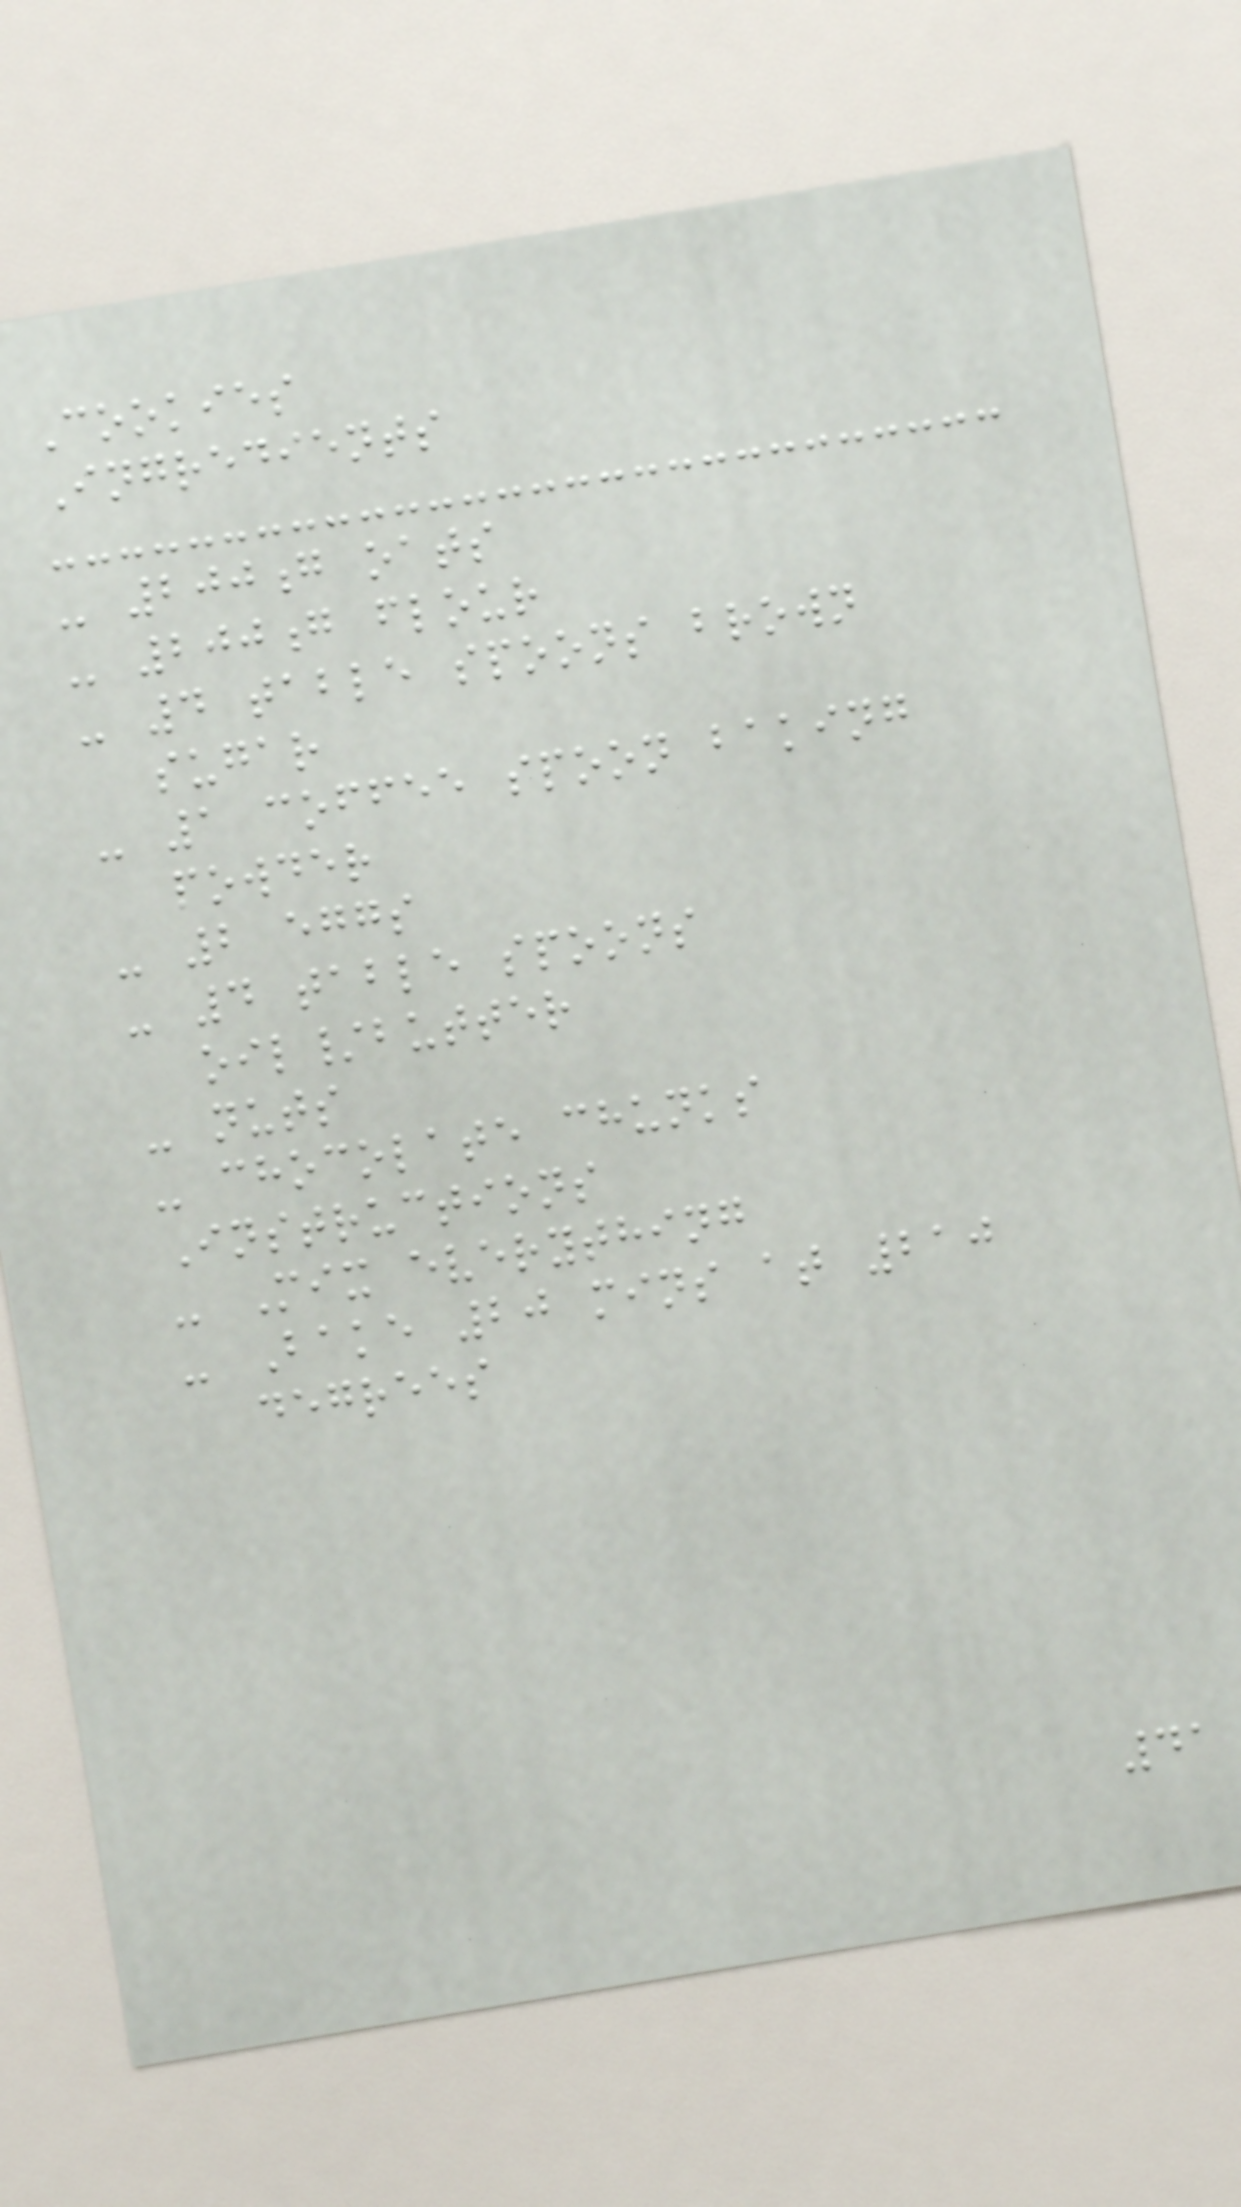Cookies
Ingredients
- 200g oats
- 200g flour
- 4 table spoons brown
sugar
- 1 coffee spoon baking
powder
- 2 eggs
- 4 table spoons
oil/butter
- nuts
- chocolate chunks
Instructions
- Mix everything
- Bake 20 mins at 210
degrees
41
